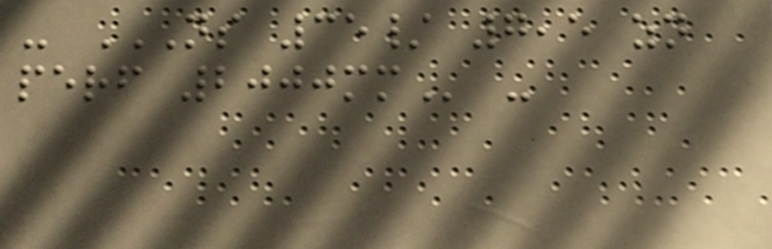- NS 35/ 7,5 ZN
PERF 2000MM -
